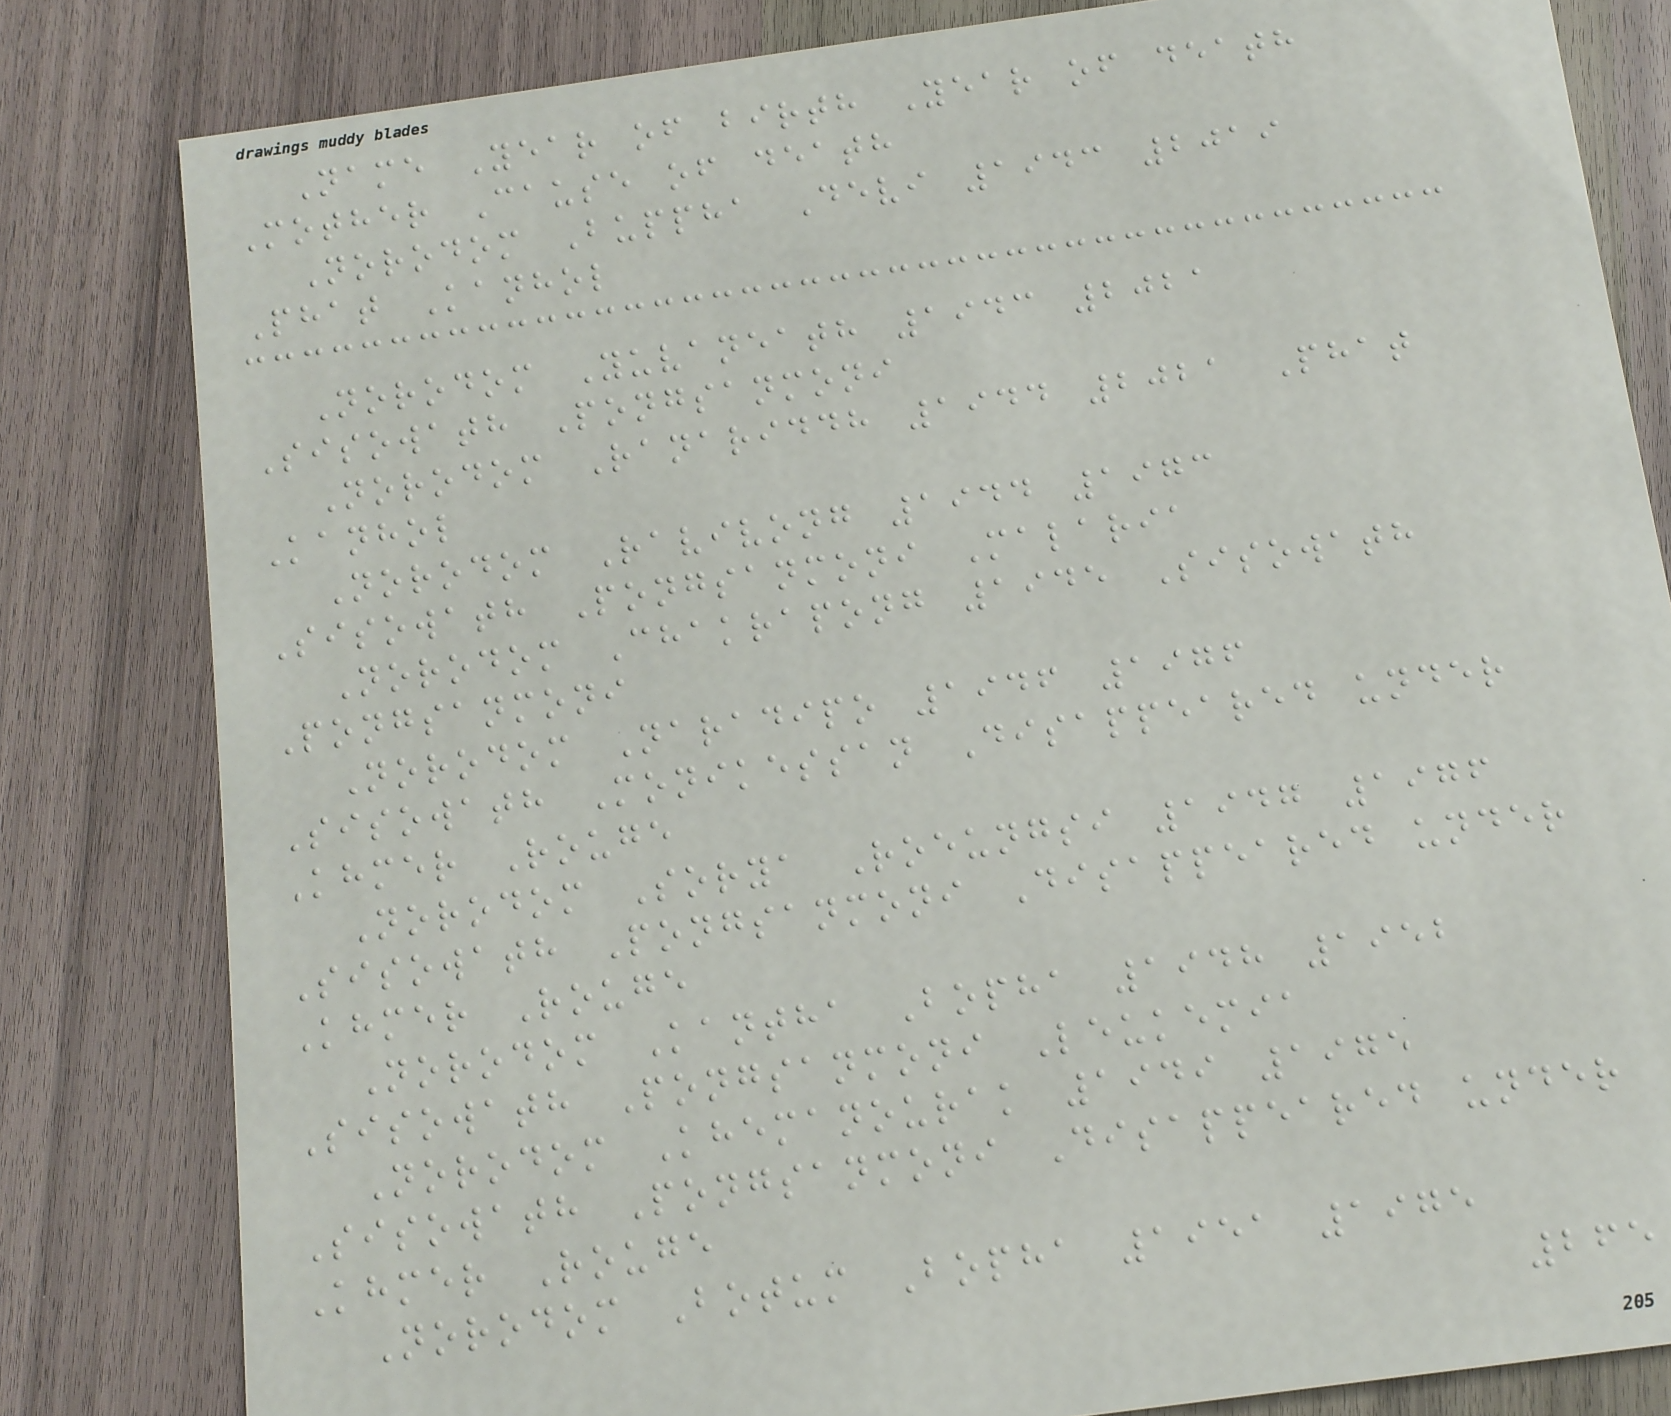Name Year of birth Year of death
Mother Cause of death
Norodom Buppha Devi 1943 2019
Phat Kanhol
Norodom Yuvaneath 1943 2021
Sisowath Pongsanmoni
Norodom Ranariddh 1944 2021 Phat
Kanhol
Norodom Ravivong 1944 1973
Sisowath Pongsanmoni Malaria
Norodom Chakrapong 1945 Sisowath
Pongsanmoni
Norodom Naradipo 1946 1976
Sisowath Monikessan Disappeared under
Khmer Rouge
Norodom Sorya Roeungsi 1947 1976
Sisowath Pongsanmoni Disappeared under
Khmer Rouge
Norodom Kantha Bopha 1948 1952
Sisowath Pongsanmoni Leukemia
Norodom Khemanourak 1949 1975
Sisowath Pongsanmoni Disappeared under
Khmer Rouge
Norodom Botum Bopha 1951 1975
265
